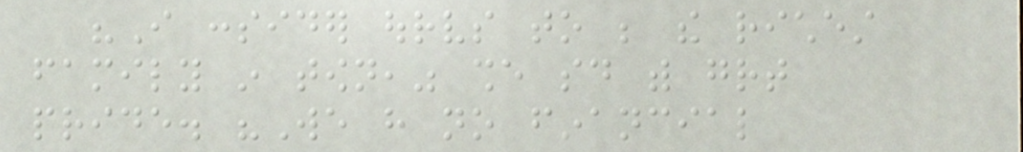"I consider ourselves to be the richest
family in town," she said with great
pride. "We have no financial
